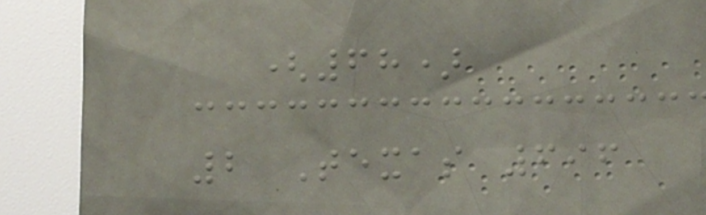(68)
2 Texas 696
